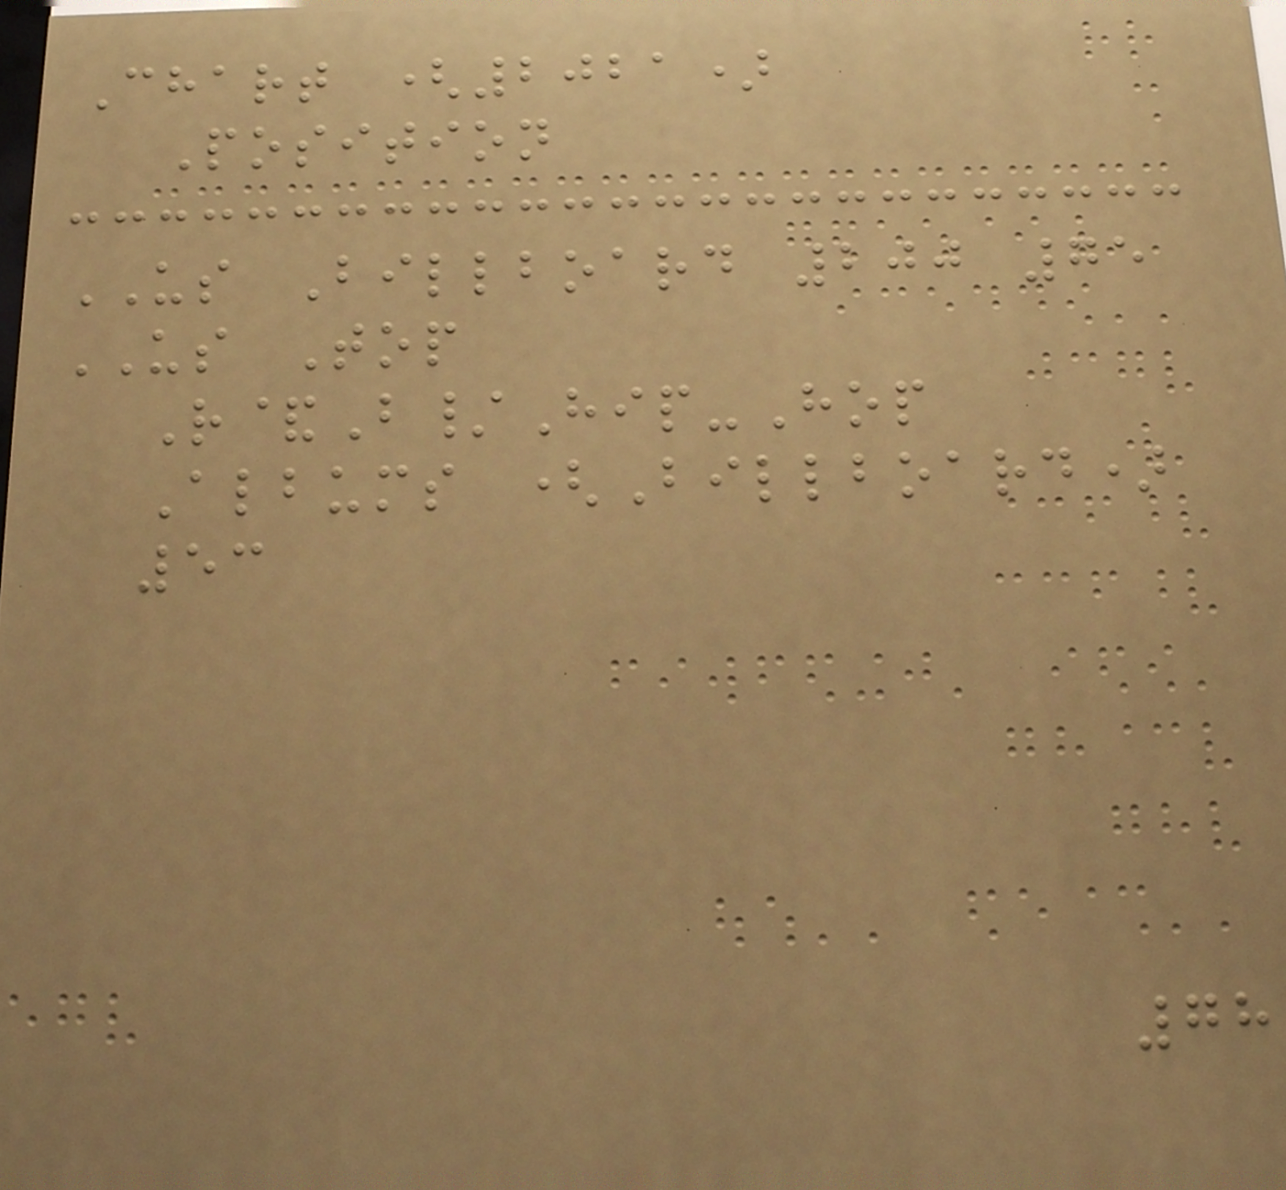Chart (2021)
Position
US Billboard 200 75
US Top
R&B/Hip-Hop
Albums (Billboard)
53
78
